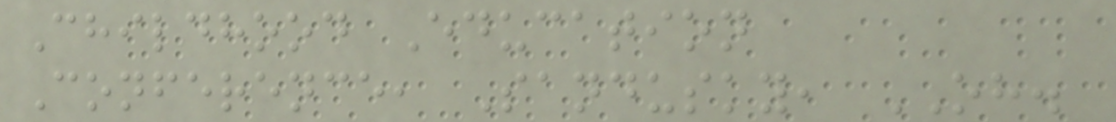Childhood Education
Conference, Sandusky, OH.
